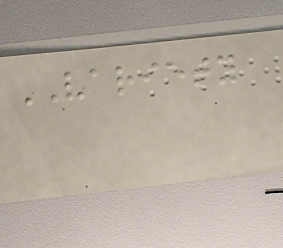VARIETY
